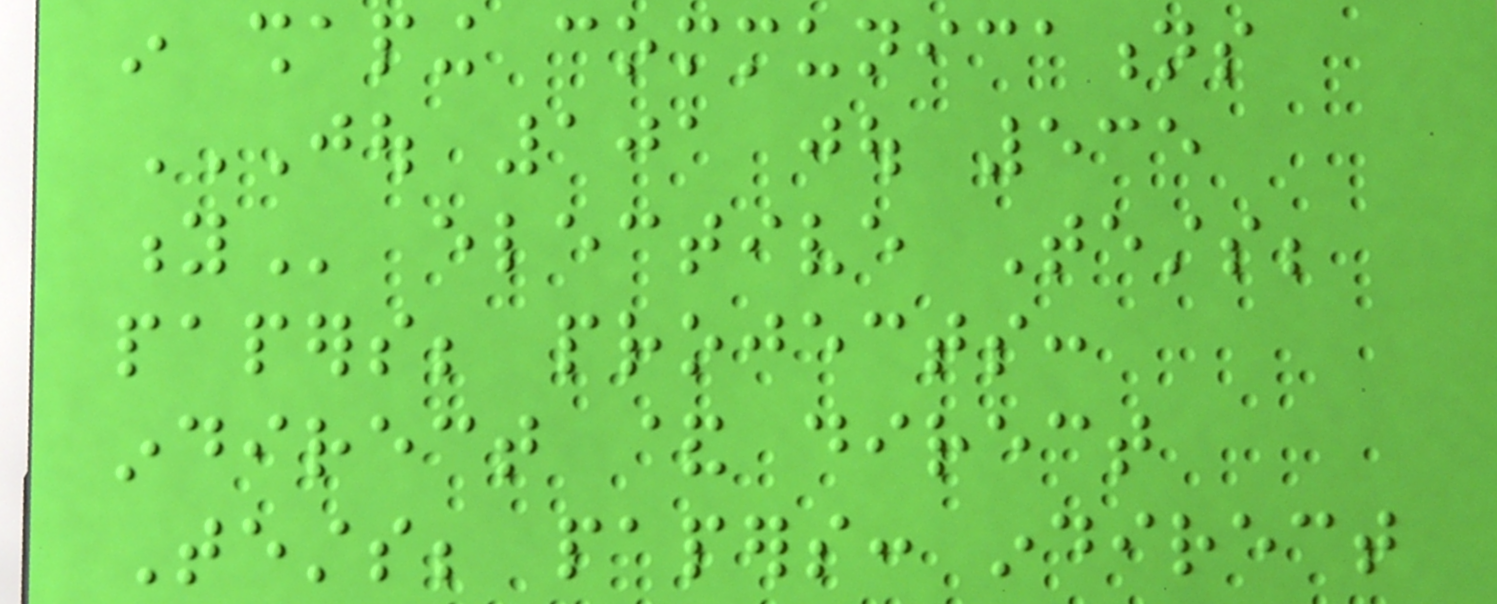in shaping communications
JOU 101 JOU 535
Y elective Tests;
papers; projects:
indirect & direct
Tests; papers: indirect
